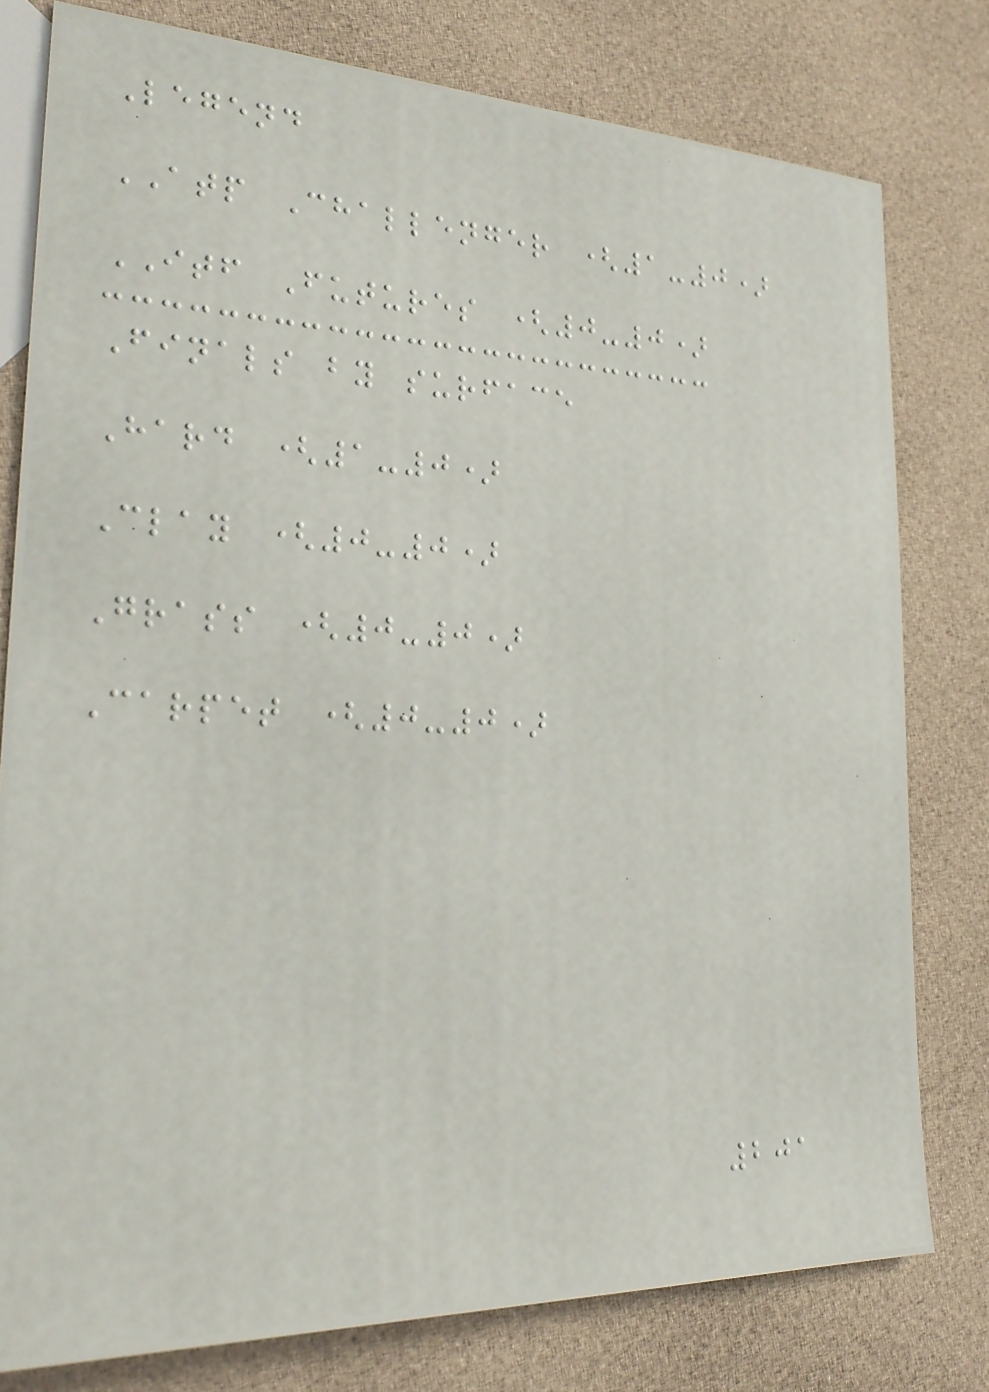Legend
ATP Challenger (1-0)
ITF Futures (0-0)
Finals by surface
Hard (1-0)
Clay (0-0)
Grass (0-0)
Carpet (0-0)
201
